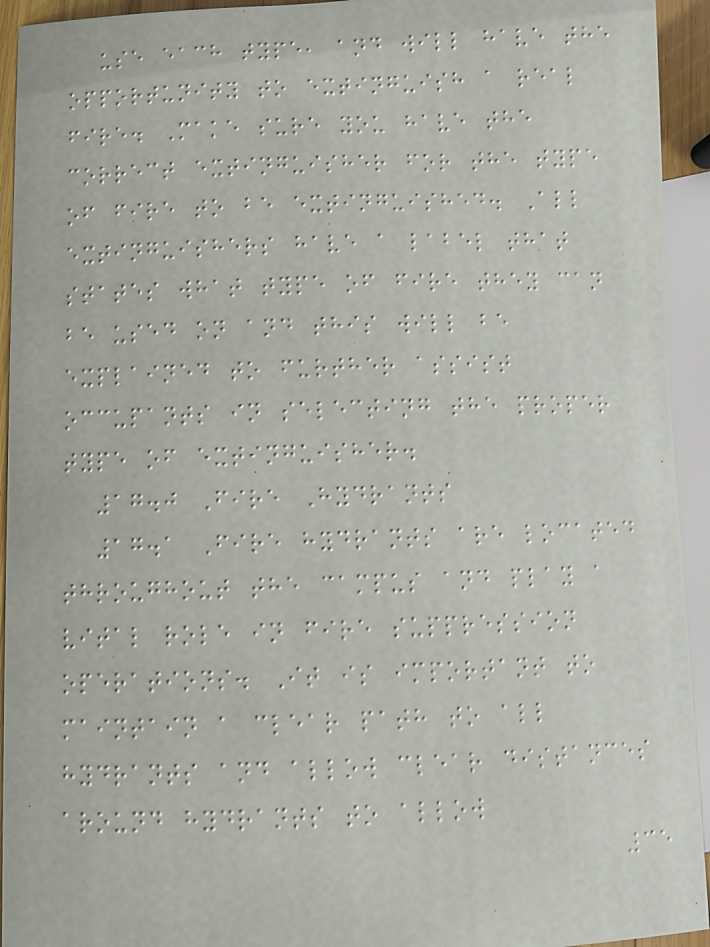use each type, and will have the
opportunity to extinguish a real
fire. Make sure you have the
correct extinguisher for the type
of fire to be extinguished. All
extinguishers have a label that
states what type of fire they can
be used on and this will be
explained to further assist
occupants in selecting the proper
type of extinguisher.
17.0 Fire Hydrants
17.1 Fire hydrants are located
throughout the campus and play a
vital role in fire suppression
operations. It is important to
maintain a clear path to all
hydrants and allow clear distances
around hydrants to allow
35
